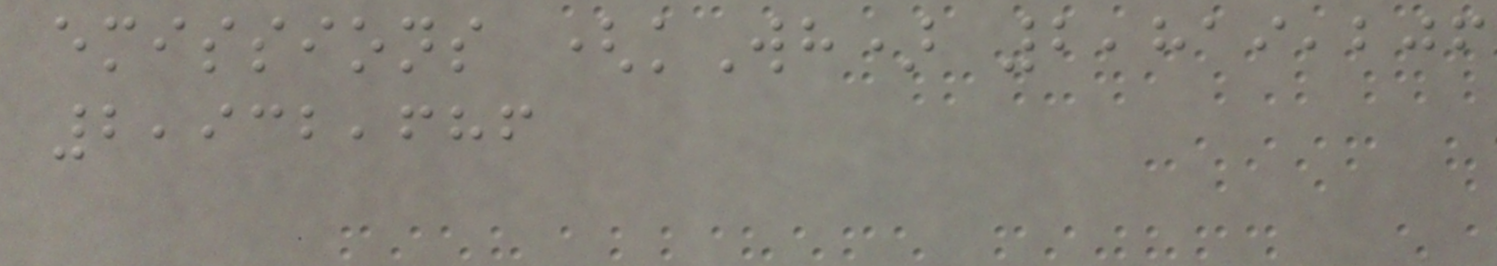emissions (kWh) 2,819,206
2,932,686
